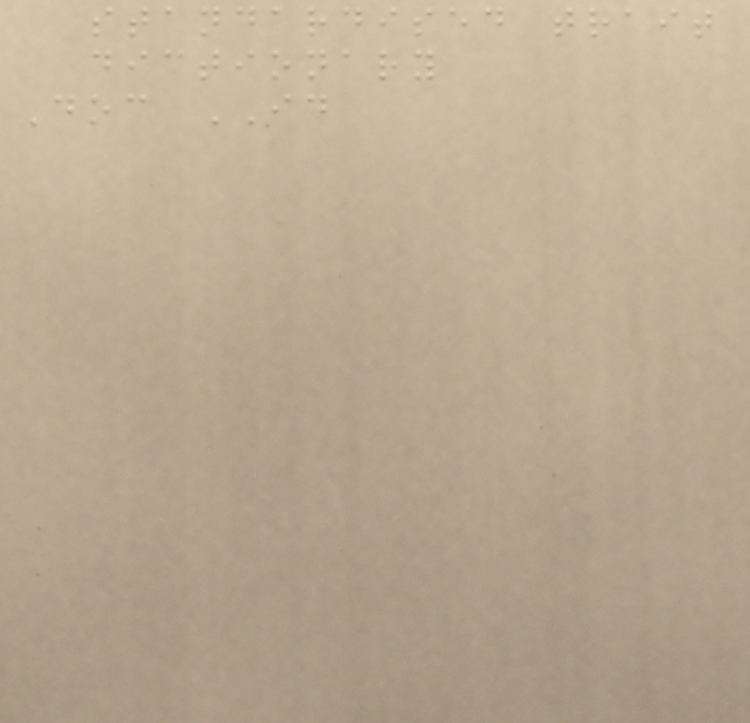standardised trait
dictionary
Doc ID
